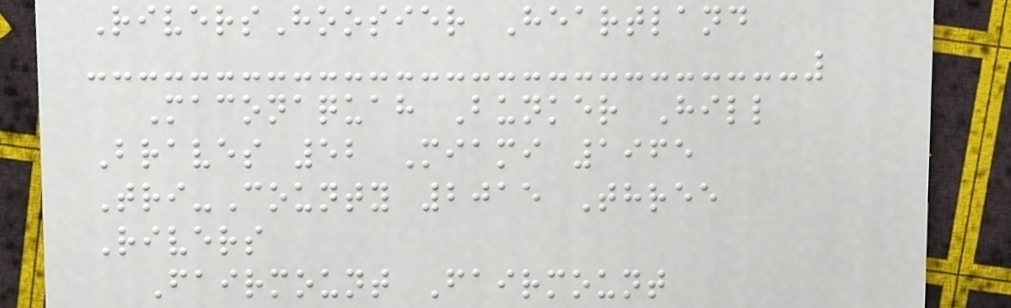RiversHoosier Heartland
Maconaquah Bunker Hill
Braves 52 Miami 1965
Tri-County 2015 Three
Rivers
Fairmount Fairmount
